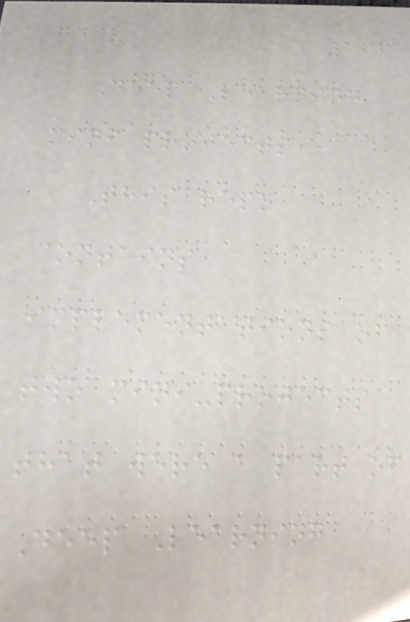166
Deep Learning
mini projects
This repo
contains
implementations of
two mini-projects
that were a part of
Deep Learning
